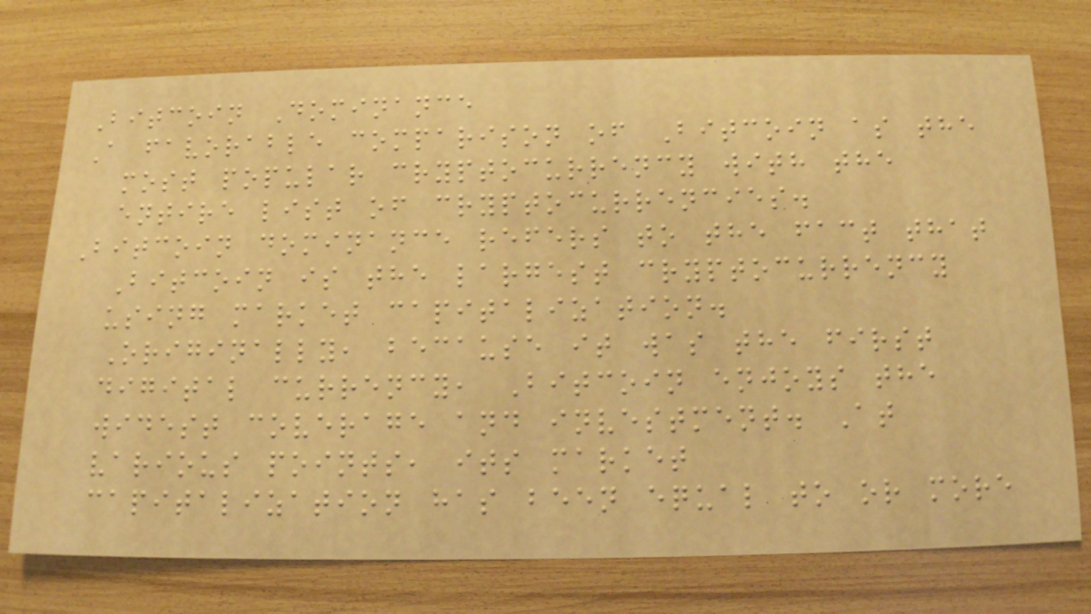Bitcoin Dominance
A favorable comparison of Bitcoin as the
most popular cryptocurrency with the
entire list of cryptocurrencies.
Bitcoin dominance refers to the fact that
Bitcoin is the largest cryptocurrency
using market capitalization.
Originally, because it was the first
digital currency, Bitcoin enjoys the
widest coverage and investment. At
various points, its market
capitalization has been equal to or more
